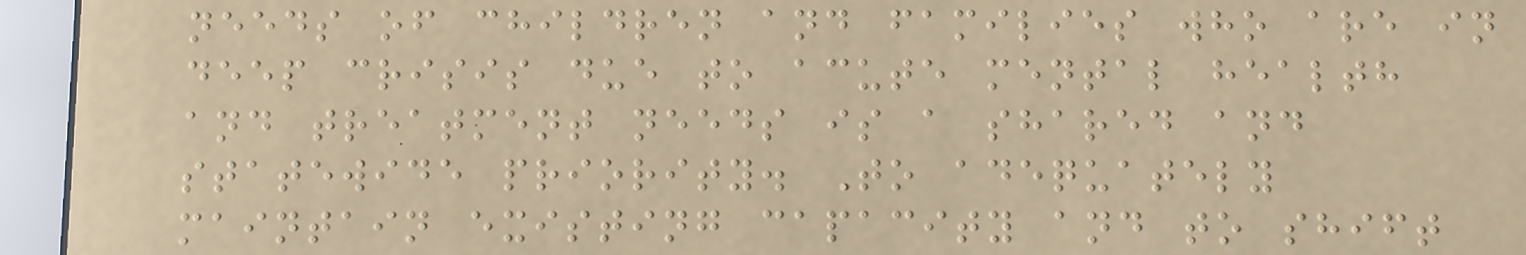needs of children and families who are in
deep crisis due to acute mental health
and treatment needs is a shared and
statewide priority. To adequately
maintain existing capacity and to shift
